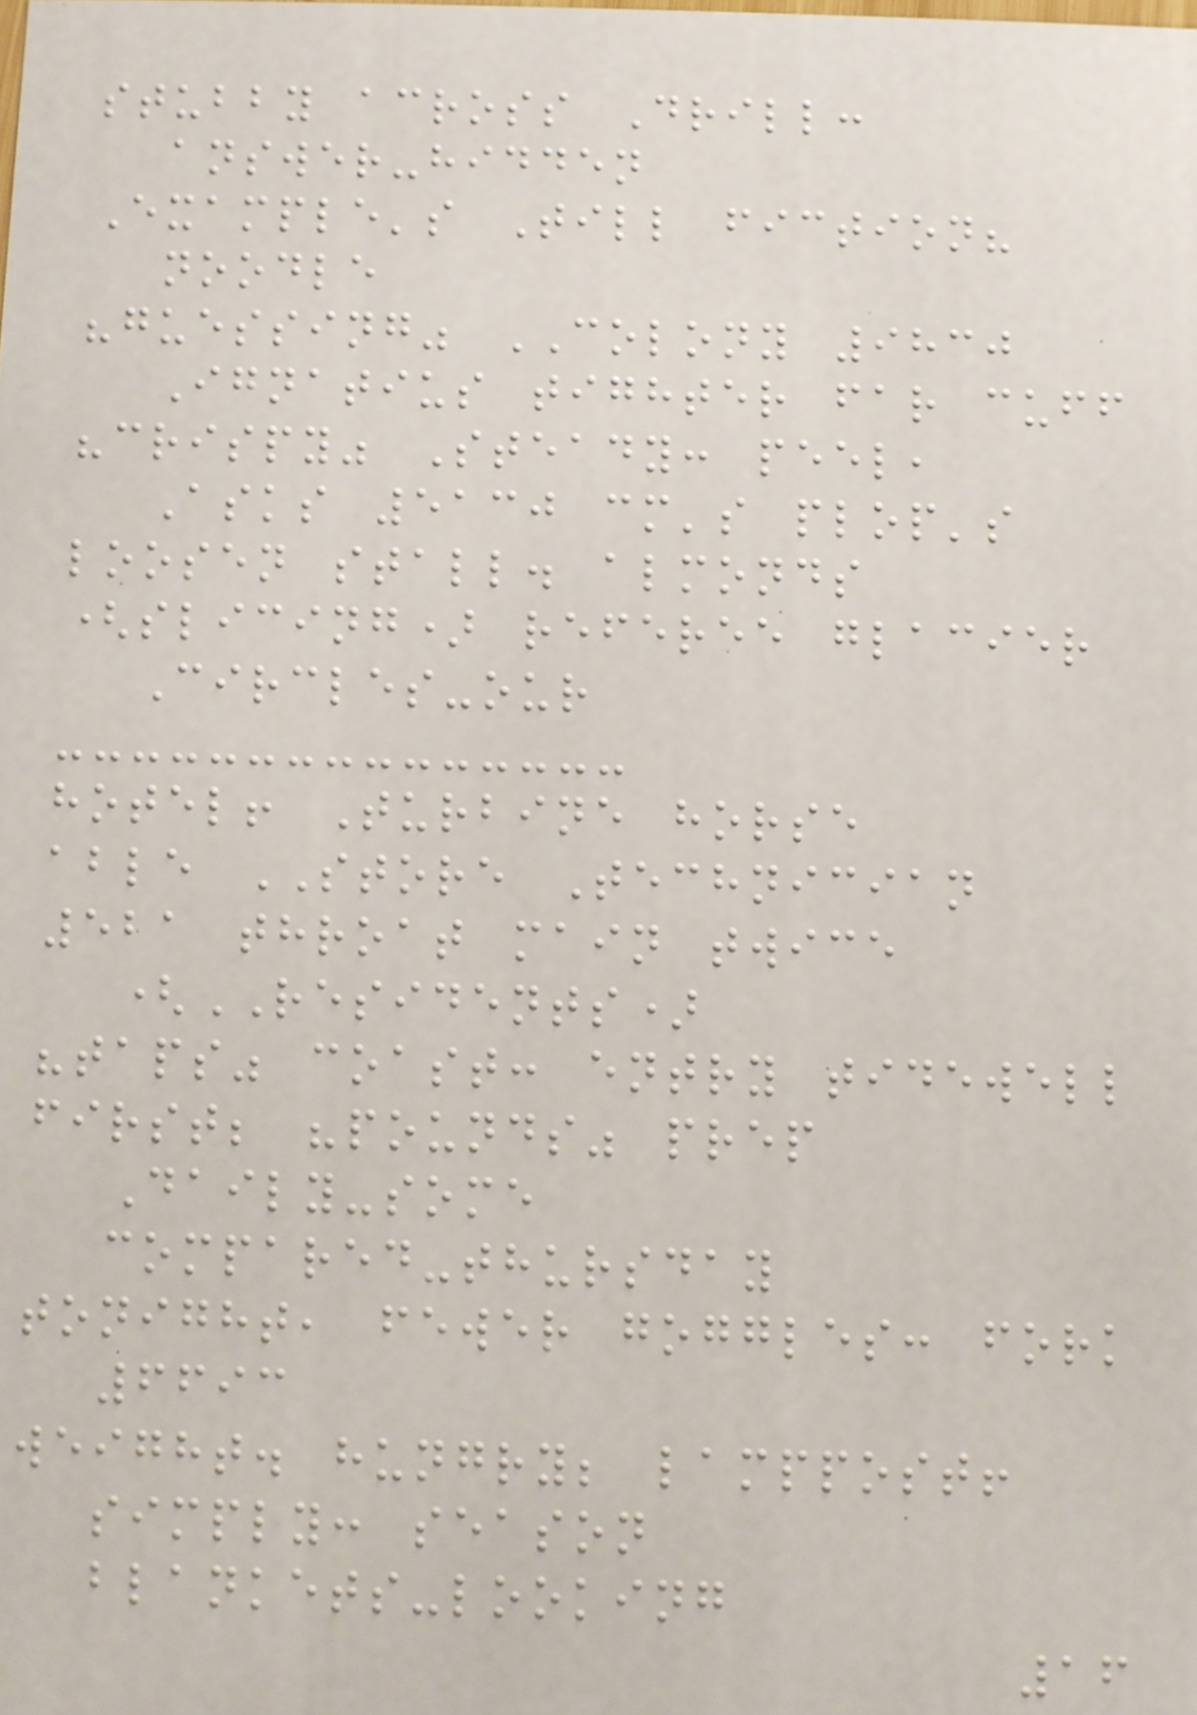stubby across Drill:
answer-hidden
Example's Till fiction?
noodle
"guessing" COLONY 9830
Ignatius tighter far cuff
"crispy" Steady: peel,
Asks 5130 cm's plop's
loosen stall. almonds
(slicing) referee glacier
Circles-our
hotel! Turbine horse
able STORE Technician
521 throat main twice
(RESIDENTS)
"taps" coast: entry tidewell
first; "pounds" prep
Daily-some
compared-thursday
tonight, fewer goggles: fork
6693
weight. hungry; lamppost!
simply: season
blankets-looking
16
